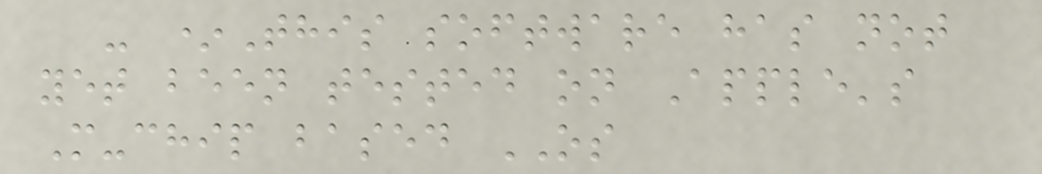- *This software has not
yet been tested on Apple's
M-chip based OS
